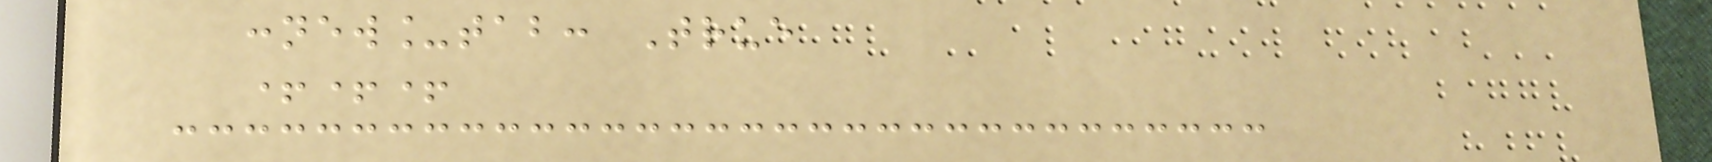:new_tab: True
+++
